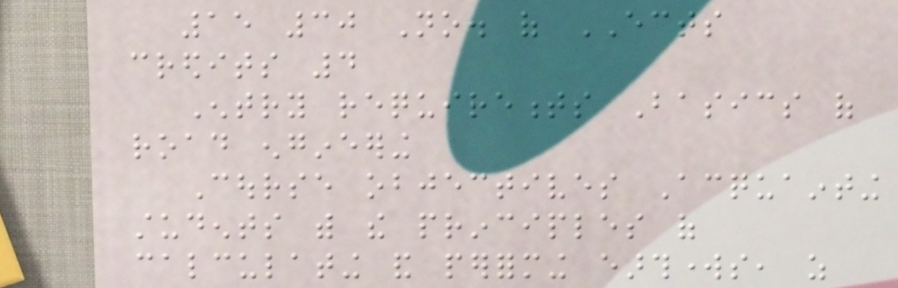15 30 No. of ECTS
credits 4
Entry requirements Basics of
road engineering
Course objectives Acquainting
students with the principles of
calculating and performing earthworks, as
